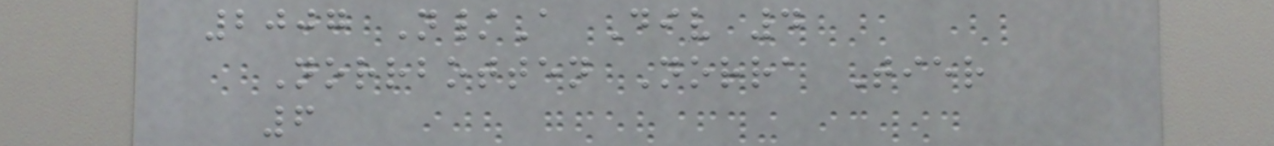2007 N/A Div 4
Norrbotten Norra Tier
6
